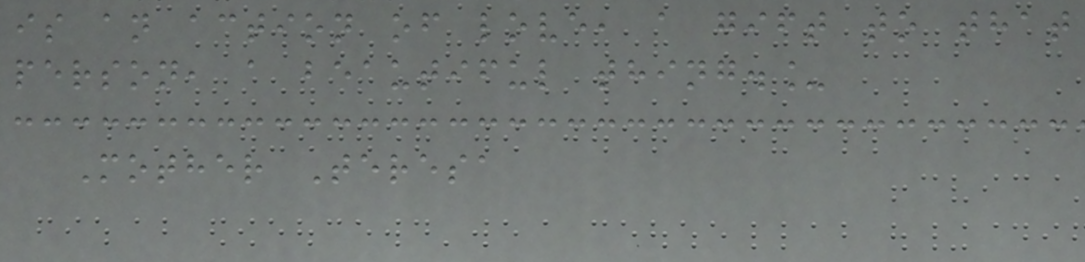is an action of love, a gift to that
person, a beautiful thing._
Mother Teresa
